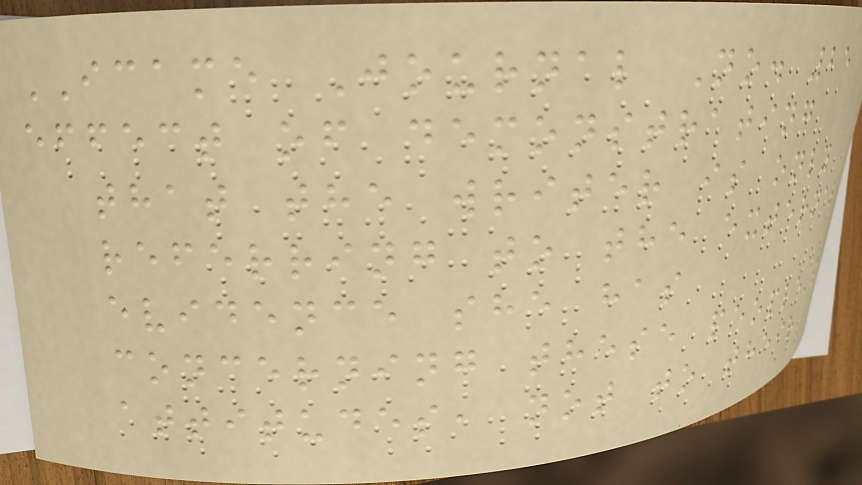ICAME Journal No. 25
effect of demonstrating
that the writer is only
referring to the external
evidence she has
concerning these people's
attitudes, not to their
